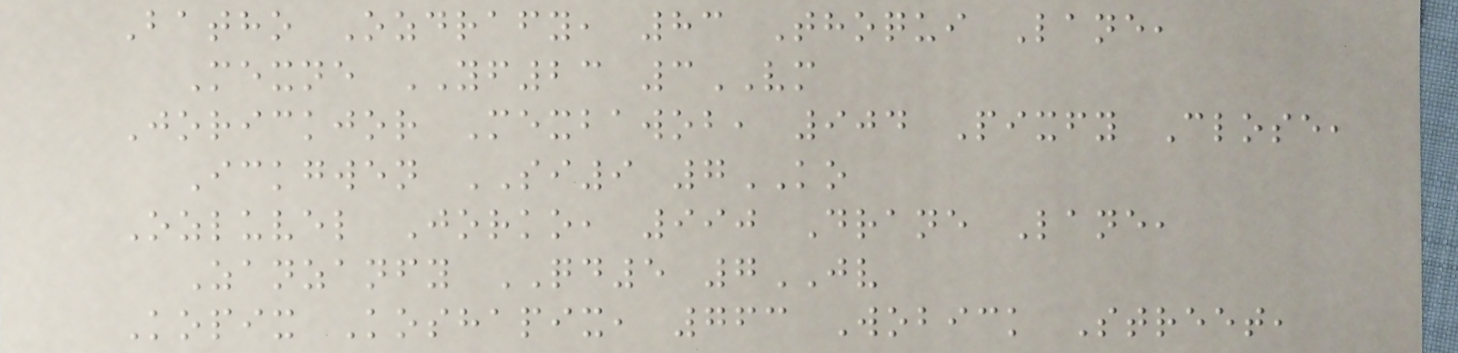Batho Ozdrafy, 83 Thoqui Lane,
Mexne YF23 3VM
Jorickjor Mexbawob, 904 Pixfy Close,
Ickgwen SI9 7KO
Ozluvel Jorko, 990 Drane Lane,
Zanzanfy QD5 7JV
Kopix Koshapix, 763 Wobick Street,
